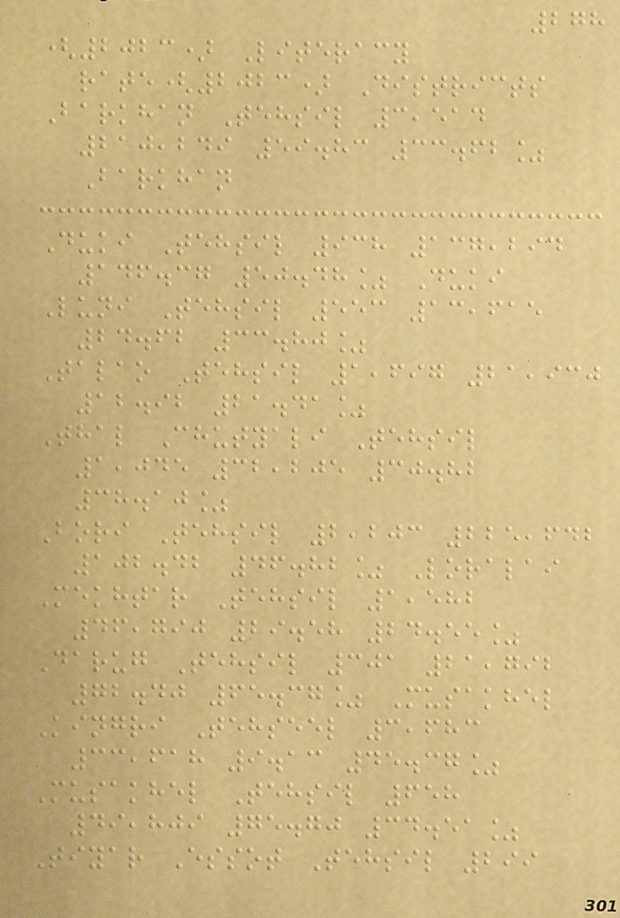278
(2023) Literacy
rate(2023) Districts
Barkhan Tehsil 3,514
210,249 59.83 33.62%
Barkhan
Duki Tehsil 938 137,294
146.37 50.48% Duki
Luni Tehsil 553 13,615
24.62 33.80%
Talao Tehsil 1,697 21,930
12.92 21.41%
Thal Chutyali Tehsil
1,045 32,205 30.82
38.10%
Bori Tehsil 2,203 225,642
102.42 46.82% Loralai
Mekhtar Tehsil 1,582
46,790 29.58 24.55%
Darug Tehsil 301 21,792
72.40 65.37% Musakhel
Kingri Tehseel 3,683
33,618 9.13 45.37%
Musakhel Tehsil 658
49,809 75.70 34.51%
Tiyar Essot Tehsil 299
